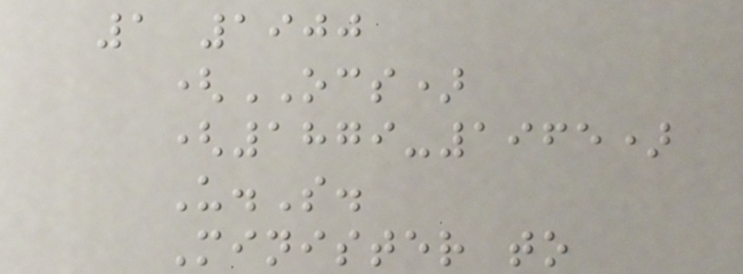1 1900
(OCS)
(1879-1965)
U.S.
Minister to
